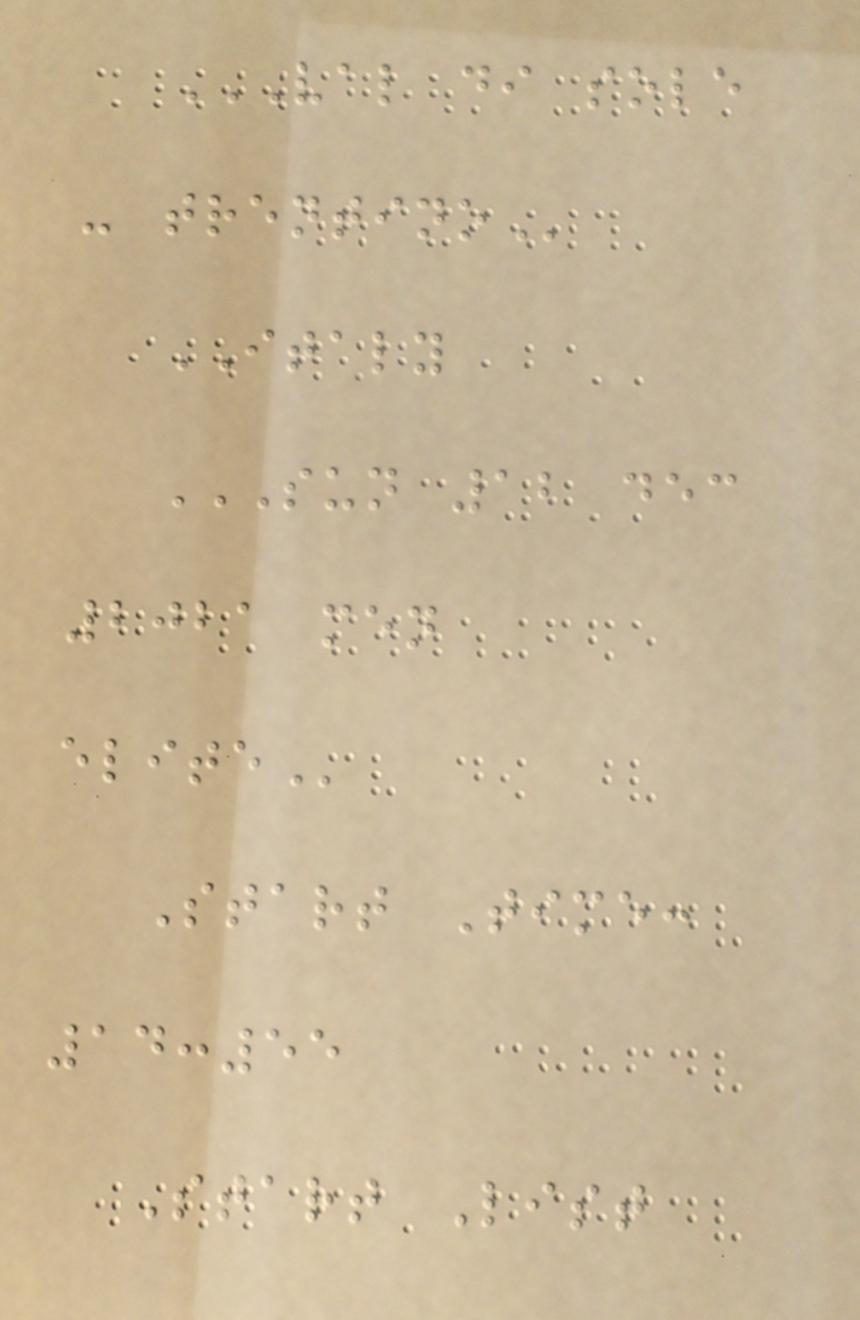VAL DI SOLE
- TRENTINO
ITALY
SUN 12 DEC
2021 MEN
ELITE
Start Time:
14:55
Start List
